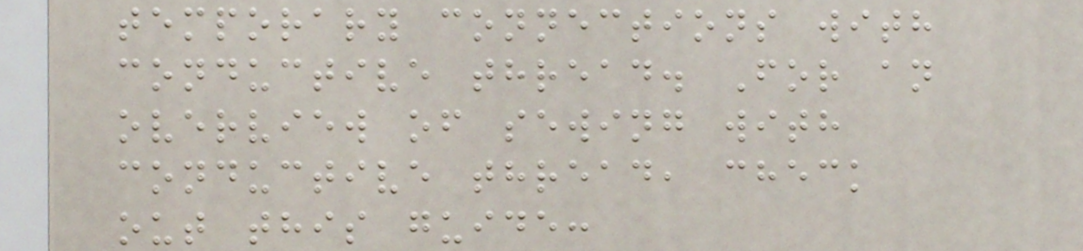temporary connections with
conductive thread. For an
overview of sewing with
conductive thread, check
out this guide:
